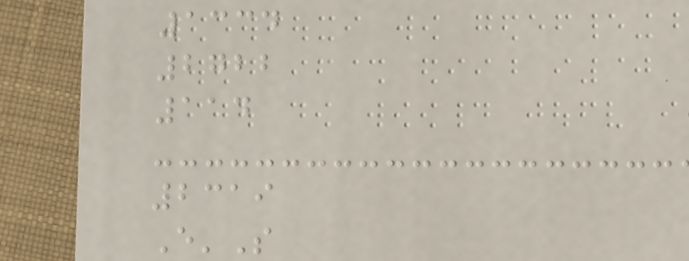1334
2722
114
2319
E'S
